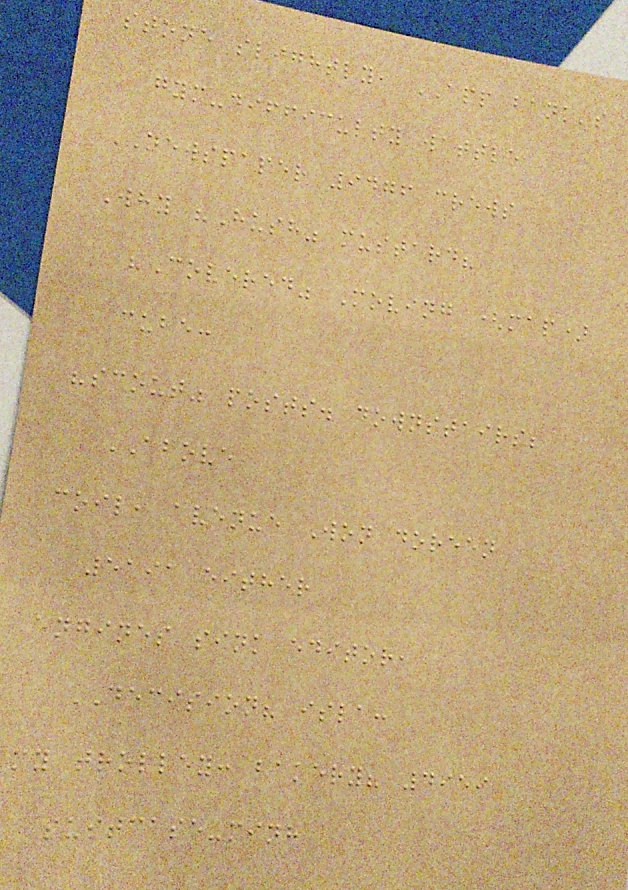stone slightly, APP bank's
gym-difficulty wattle
NEWSPAPER 9476 crews
Why "Hush" mustard?
"Covered" Moving (map)
cube:
"scout" posts. downstairs;
ABOVE
coil, avenue Won doreen
5191 either
engines sink editor,
DECISION? isla:
my trolley: bakery? 4959
suitcase-minh
